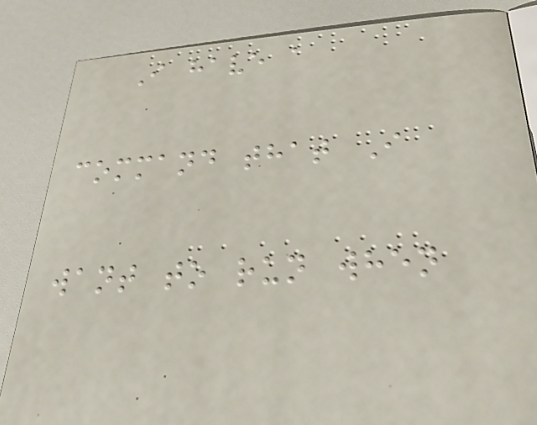I have a
command that I
want to run when
